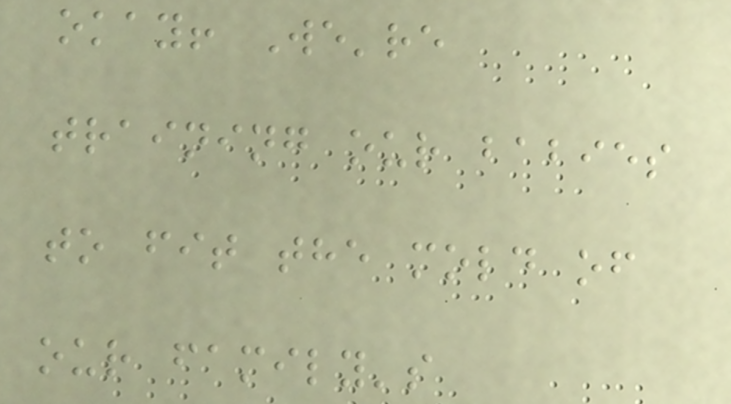okay! We're
training our babies
to fit the mold of
our family's
